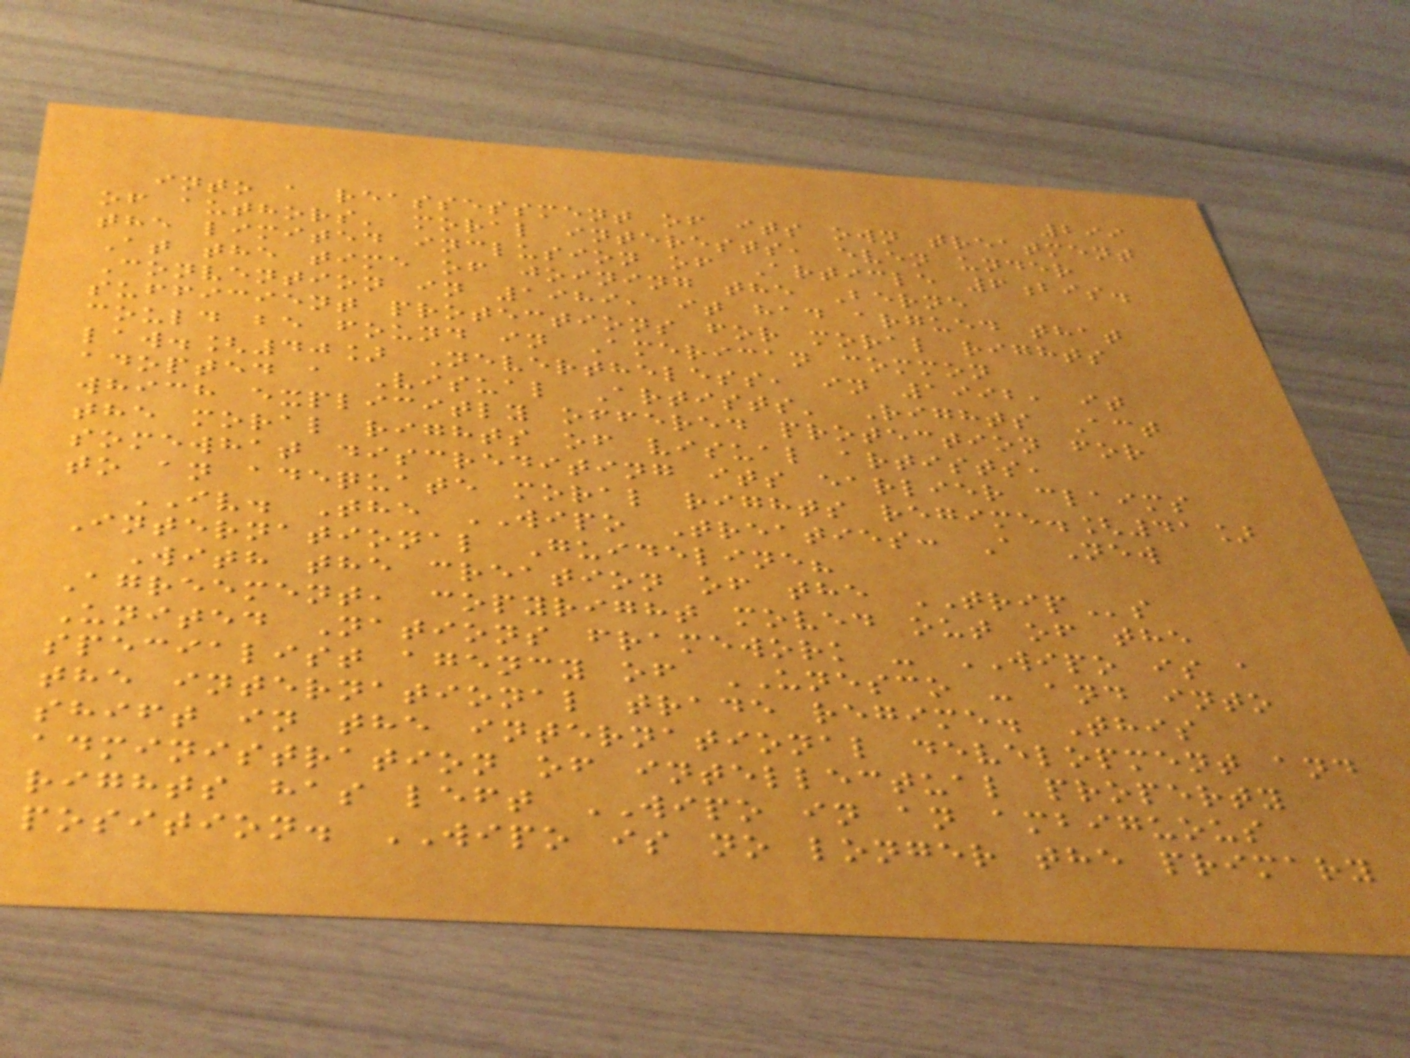299
into a reassessment of its own treatment
of authors' moral interests, even under
the limited inclusion of Article 6bis.
At the time of joining the Berne
Convention in 1989, it had argued that
sufficient protections for moral rights
could be found in American common
law.[40] Nevertheless, in 1992, it
adopted a Visual Artists' Rights Act
which explicitly offered protection for
the moral rights of visual artists,
somewhat discrediting its earlier claims
to an adequate moral rights regime.[41]
IV. The WIPO Treaties: A New
International Guideline?
With the creation of the TRIPs
Agreement, copyright moved out of the
United Nations framework - WIPO is a
specialist agency of UNESCO - and into
the international trade regime. This
shift in the international development and
administration of intellectual property
rights has left WIPO in an ambiguous
position. WIPO is no longer the primary
